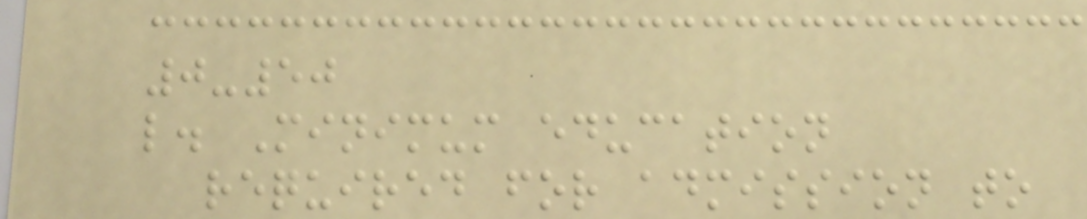0-50
l. Minimum education
required for admission to
